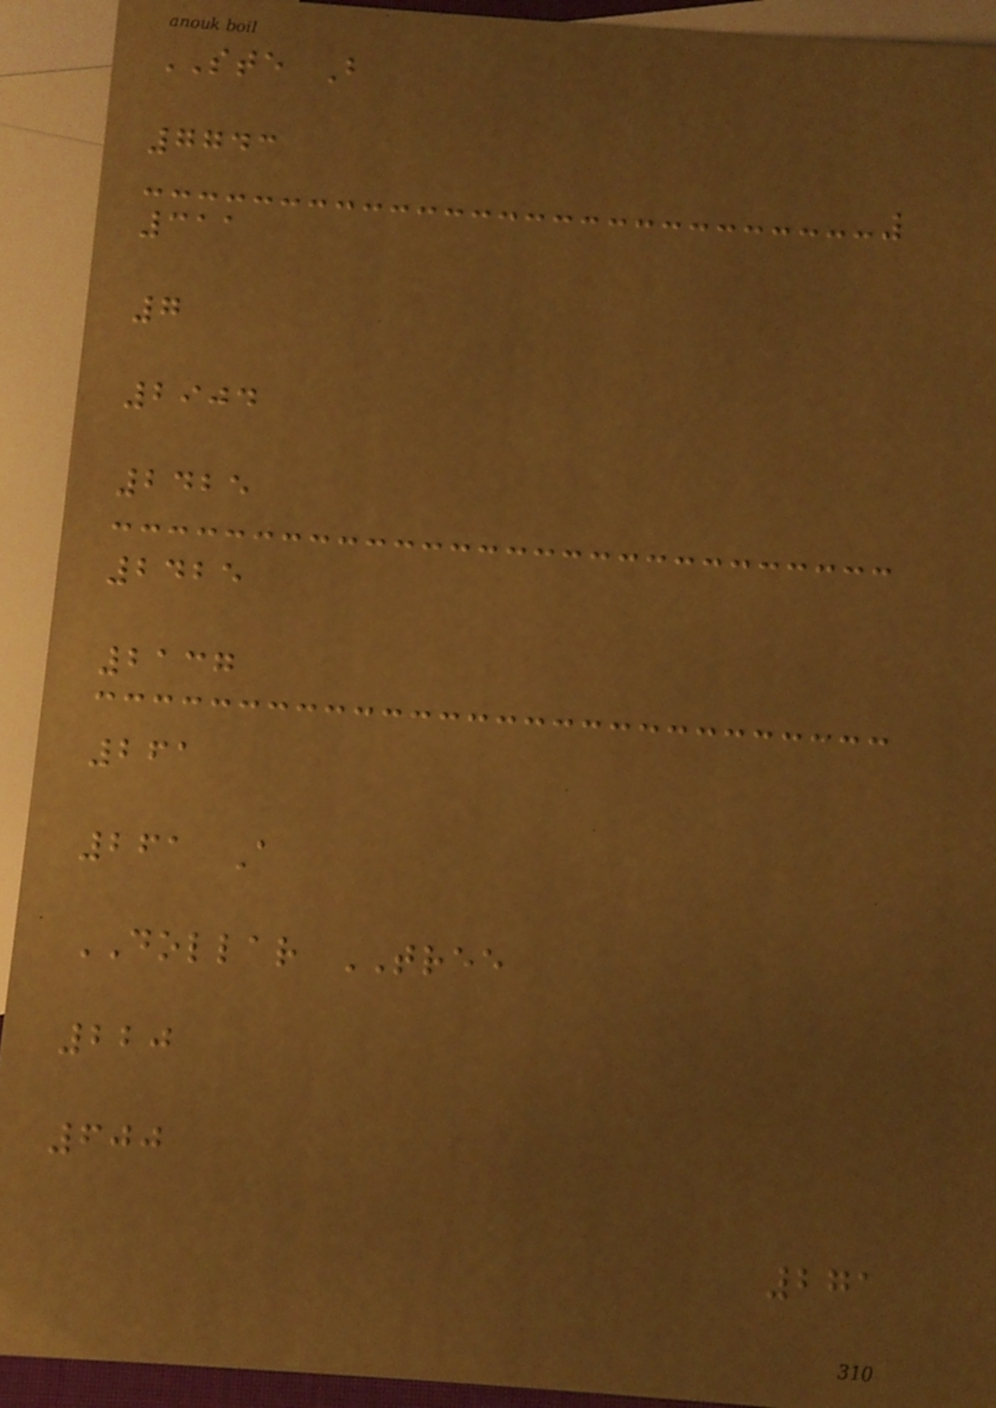STE B
7743
311
7
2904
2425
2425
2137
261
261 A
DOLLAR TREE
220
600
271
